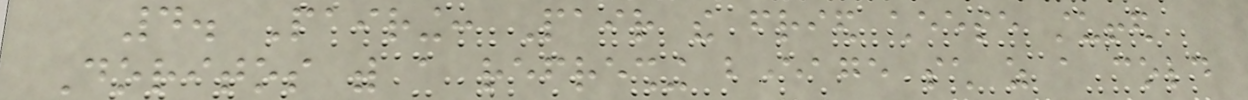4. Pairing: Pair the fried cheese stuffed
Doritos with a refreshing beverage such as a cold
